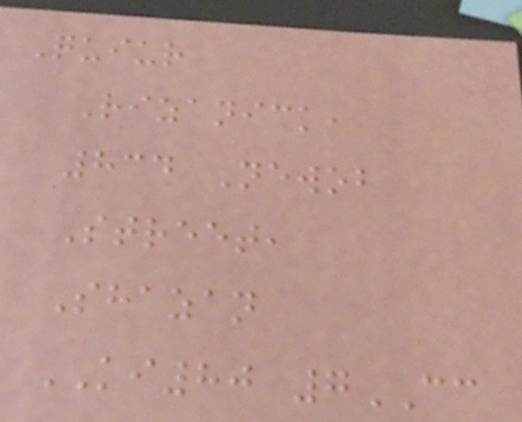Quiur
Rizanick,
834 Newob
Street,
Shazan
KI80 7CC
